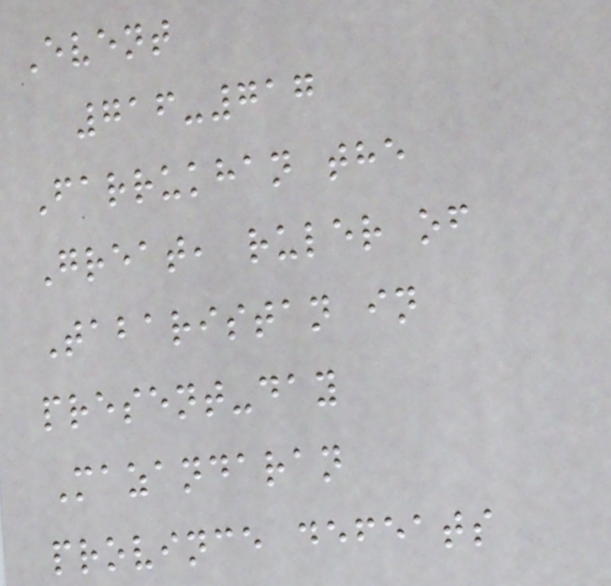Event
716-717
Farrukhan the
Great, ruler of
Tabaristan in
present-day
Mazandaran
province defeats
